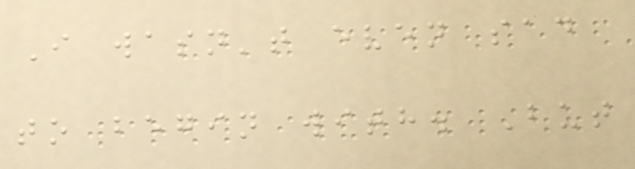I wasn't even sad
to begin with. But
